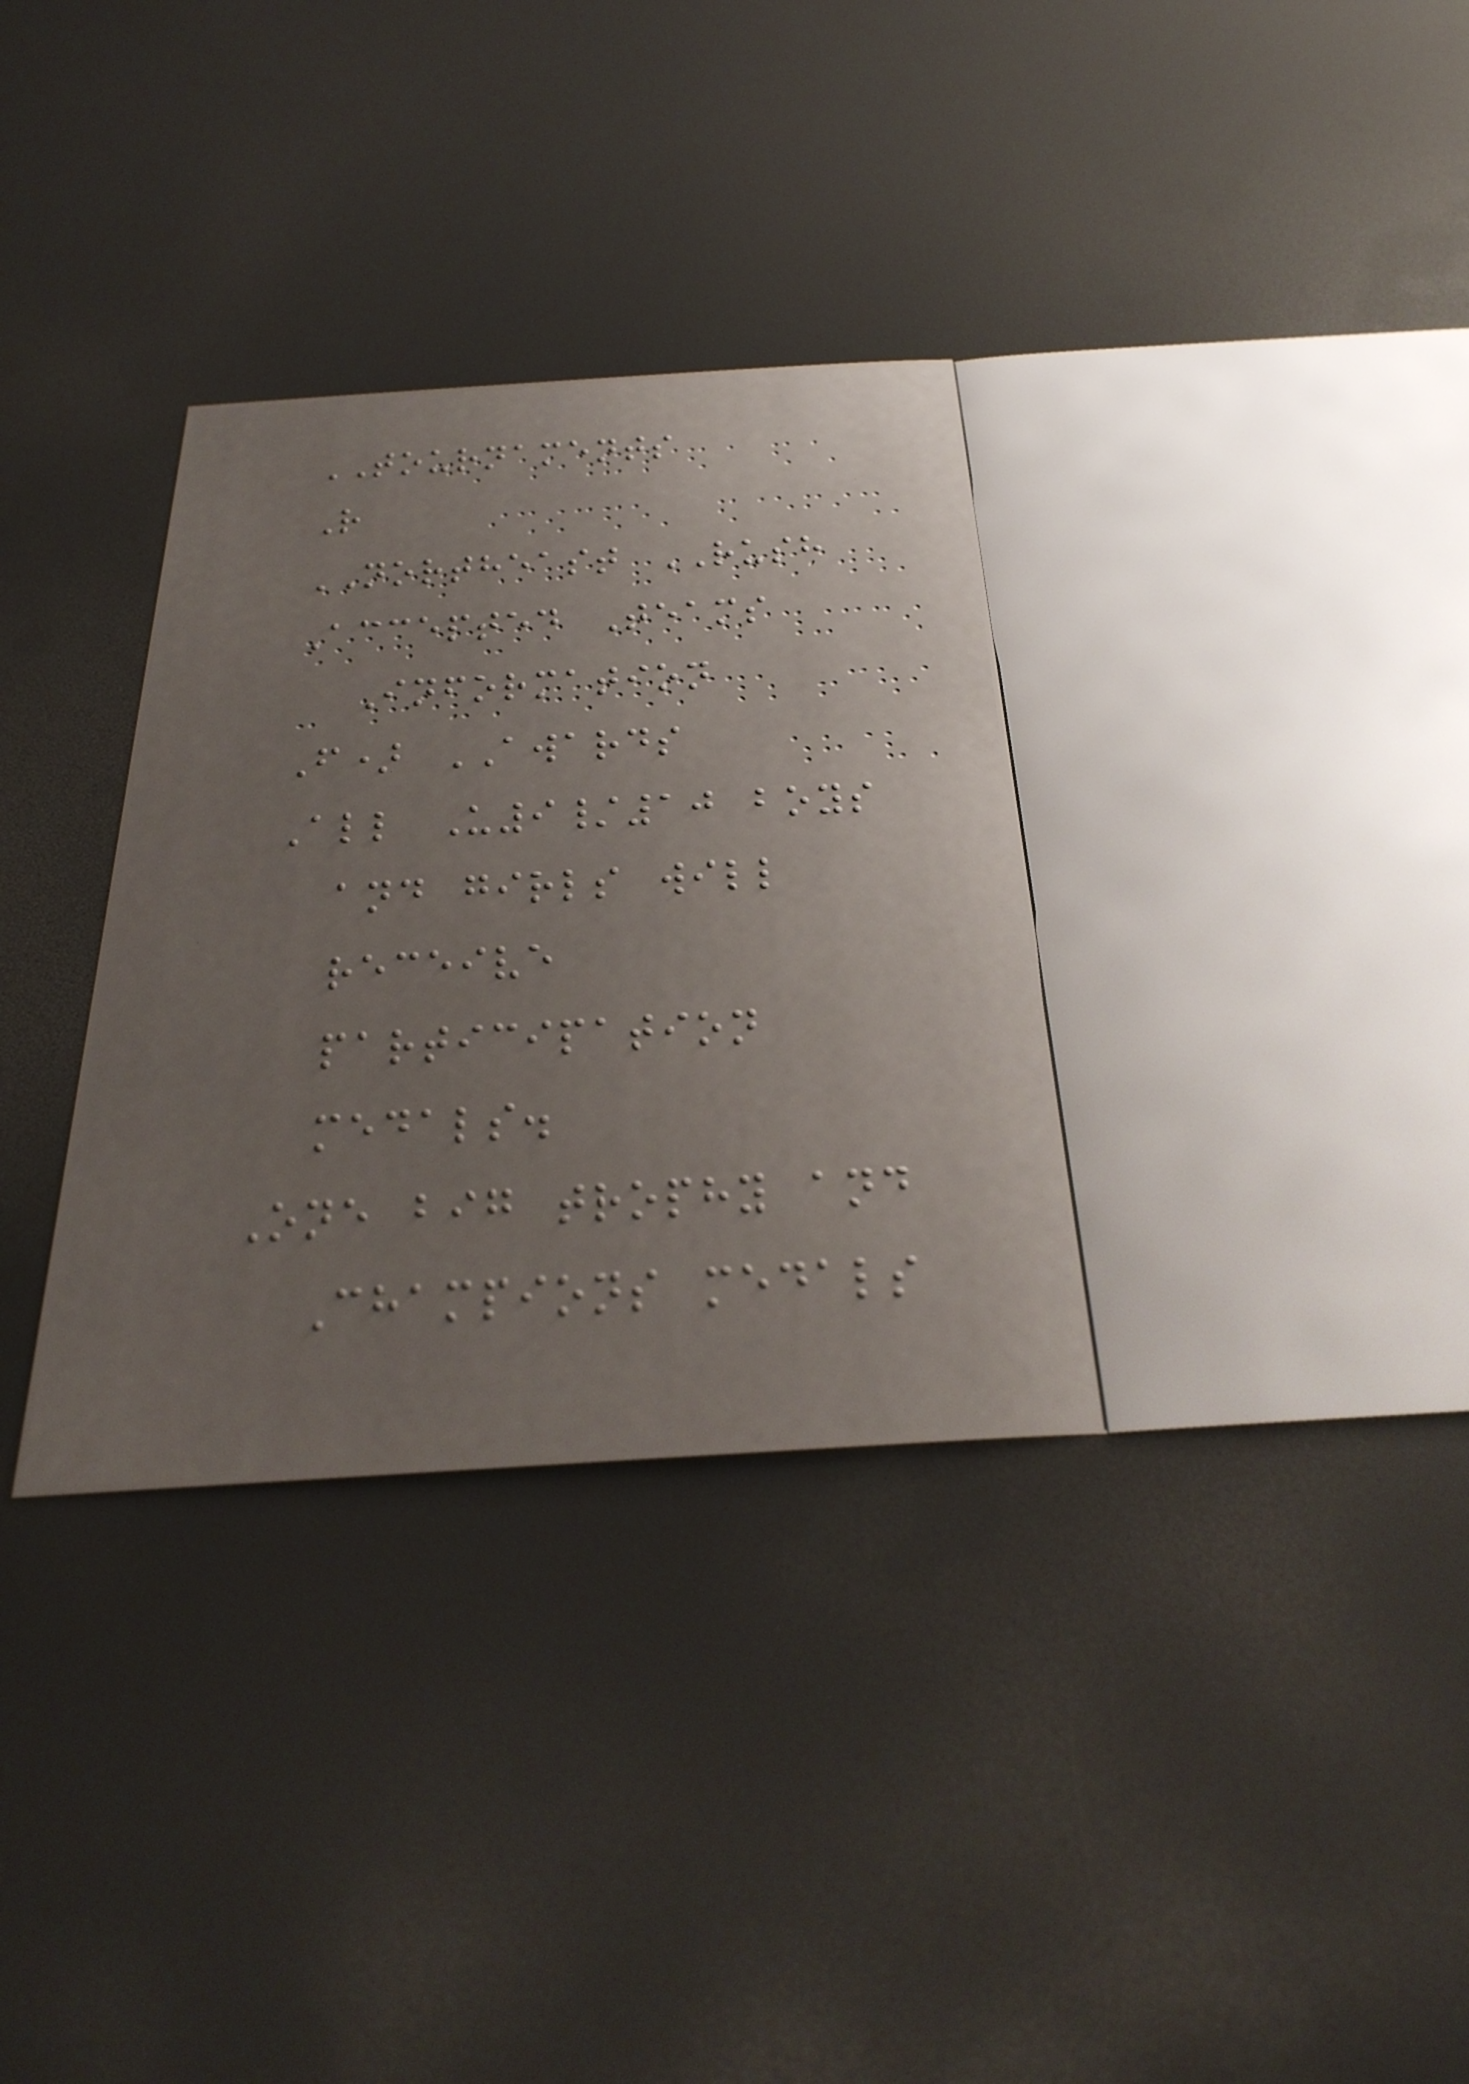TOURNAMENTS
R
NORTHEAST RUSH
Accepted Teams
Information
F) AWARDS
All U9/10 boys
and girls will
receive
participation
medals.
One big trophy and
Champions medals
